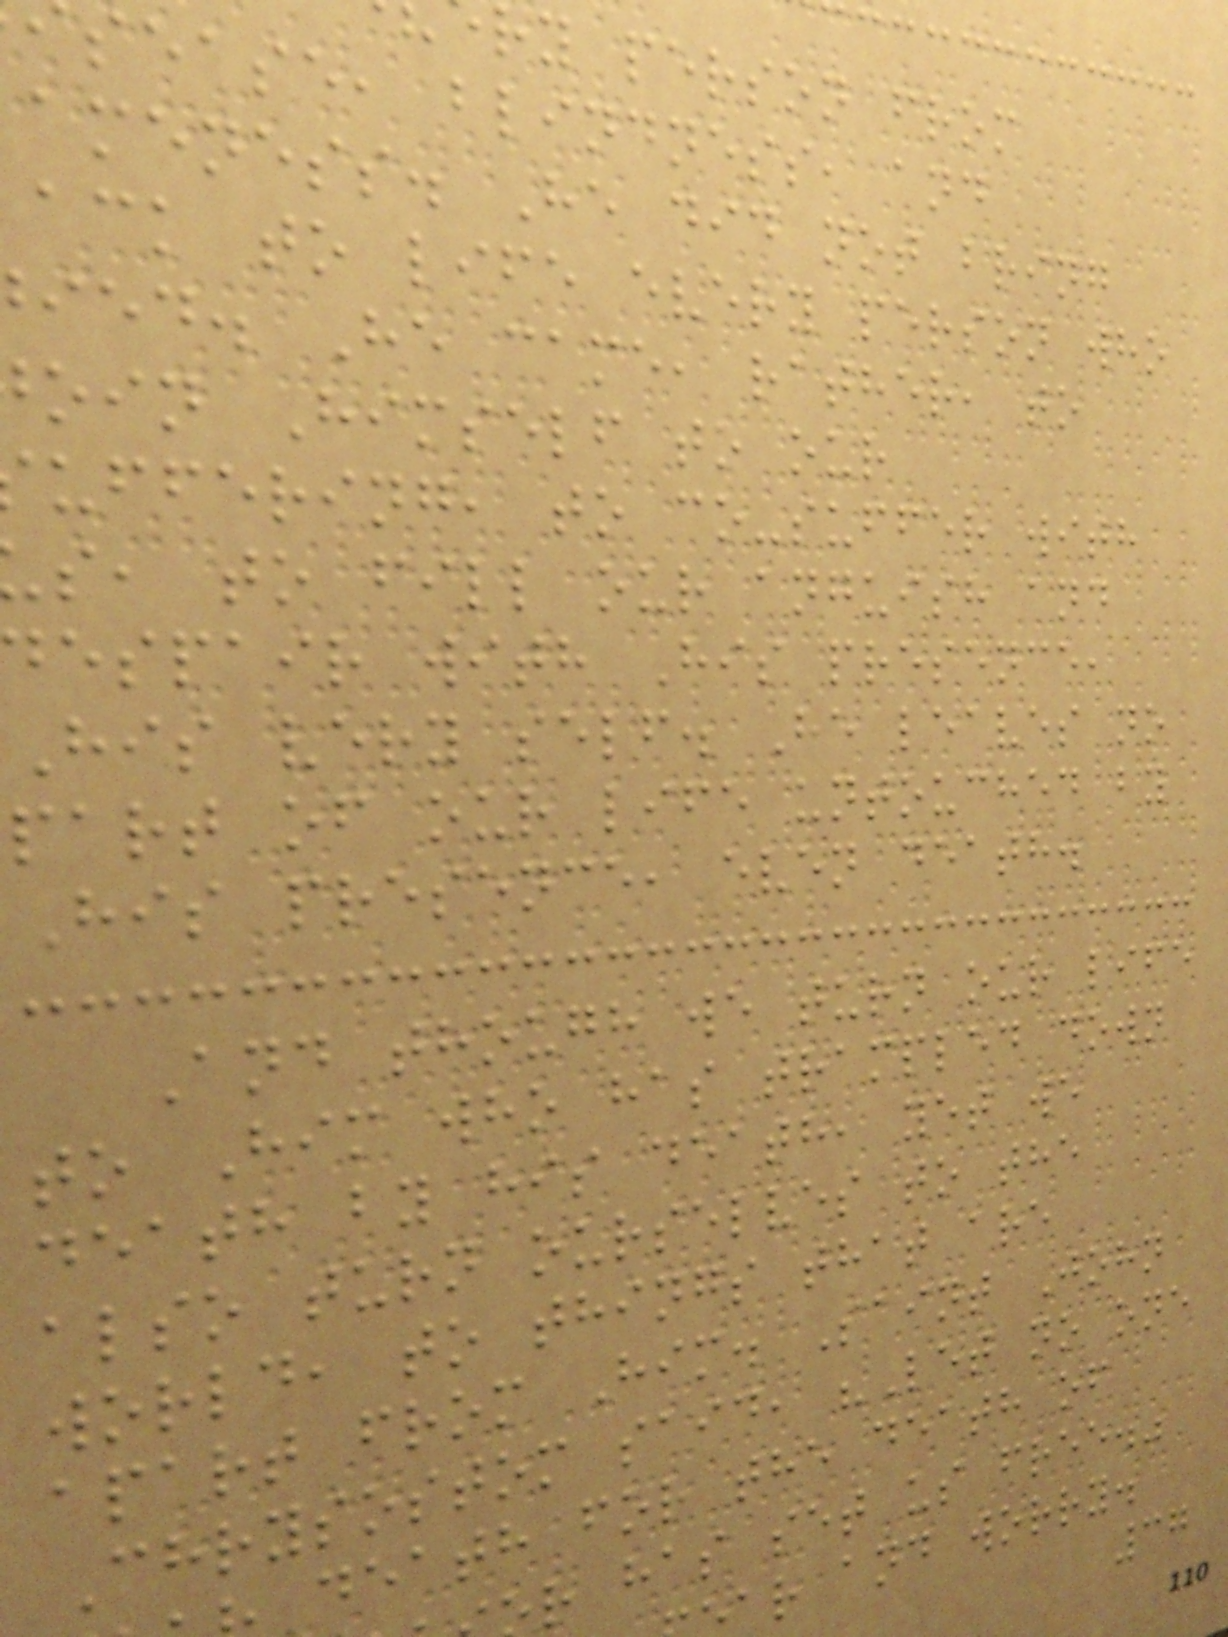ry person from
sease, blindness, and
ameness. He did not bring
ack to life every person who
ied. He came, rather, to
oin Himself to our
uffering, to co-suffer with
s, to fill our anguish and
espair with His presence,
His very self. He leaves no
part of our life untouched by
His presence, even death.
And though we turn our life
to Him who has trampled down
death by his death, yet we
also turn ourselves to the
world, to things that are
apart from Him. Saint John
Chrysostom said, "Let no one
death for the death of
r has set us free."
ar and worry.
37
